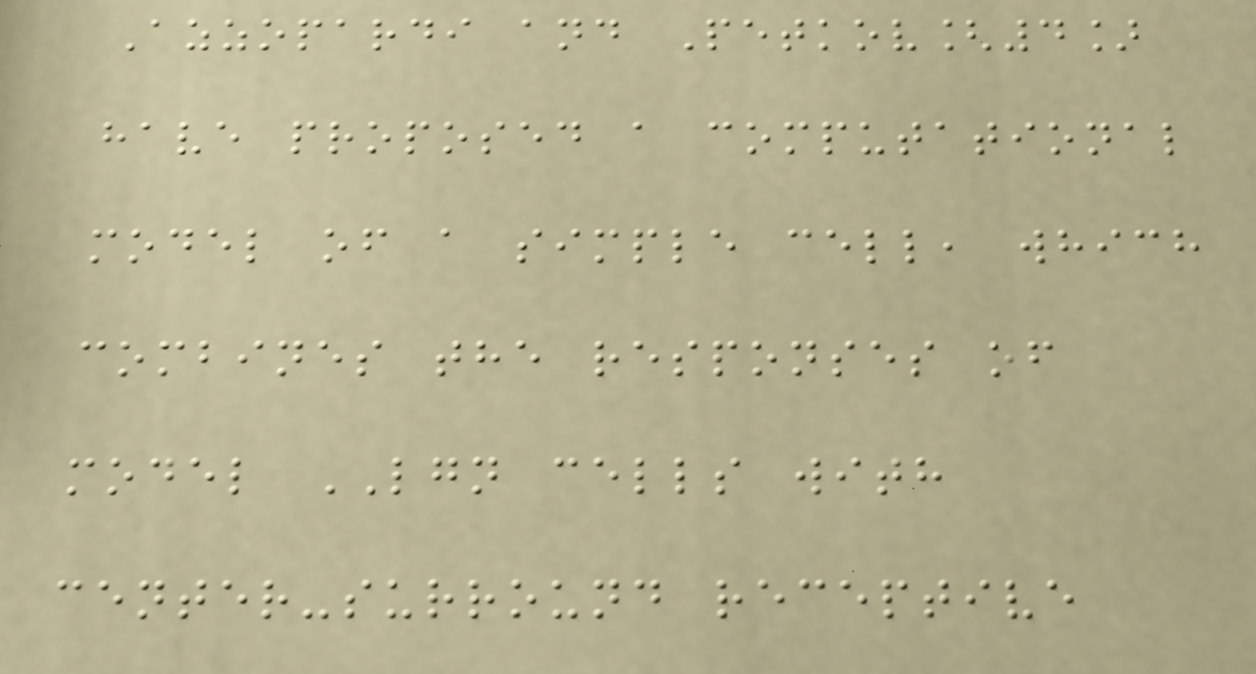Azzopardi and Petkov[4]
have proposed a computational
model of a simple cell, which
combines the responses of
model LGN cells with
center-surround receptive
